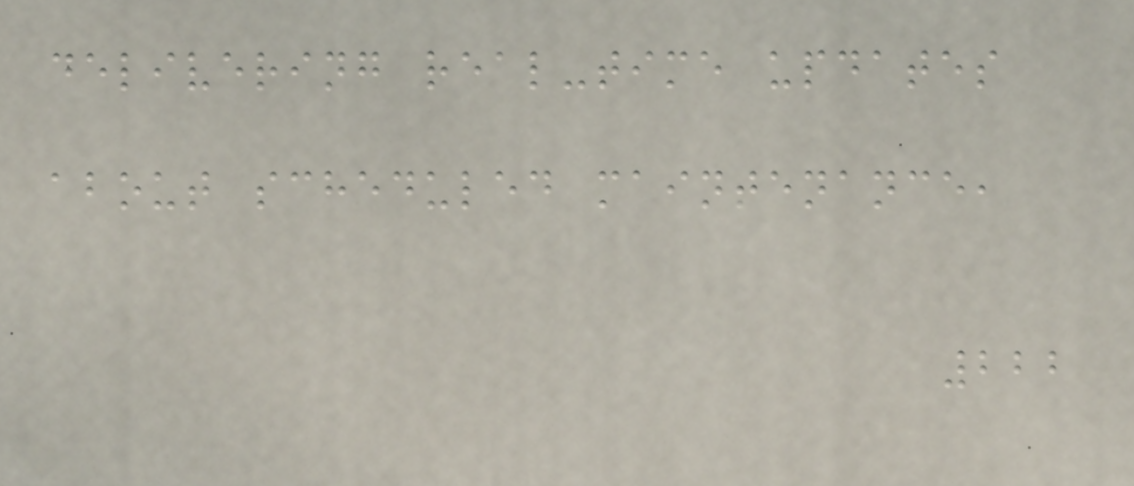delivering real-time updates
about scheduled maintenance,
222
